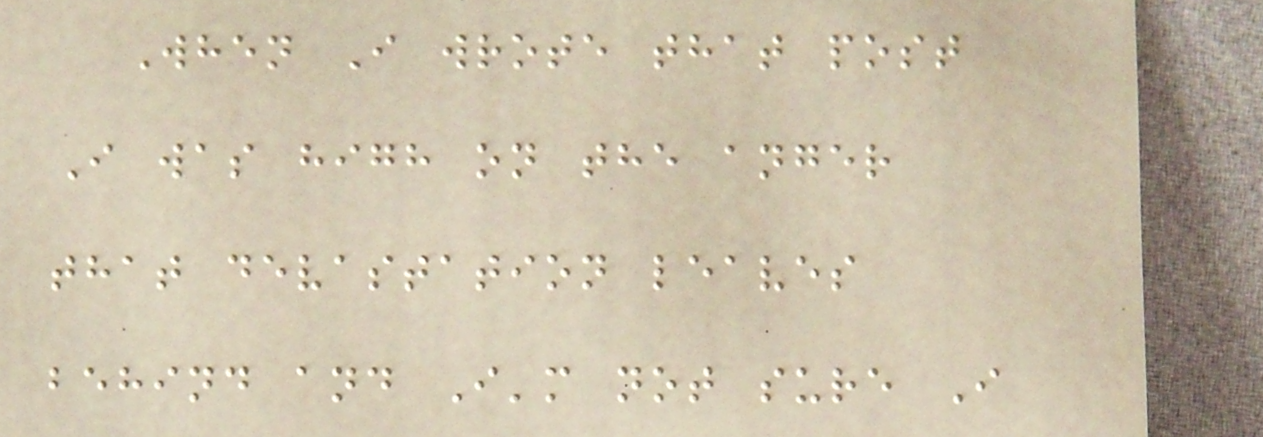When I wrote that post
I was high on the anger
that devastation leaves
behind and I'm not sure I
